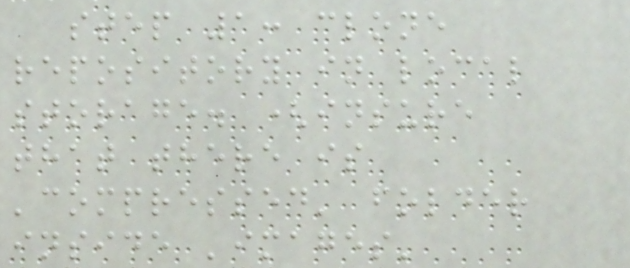step 1: clone
repository in local
storage. (insure
that there is
'compressed' folder
inside 'images'
